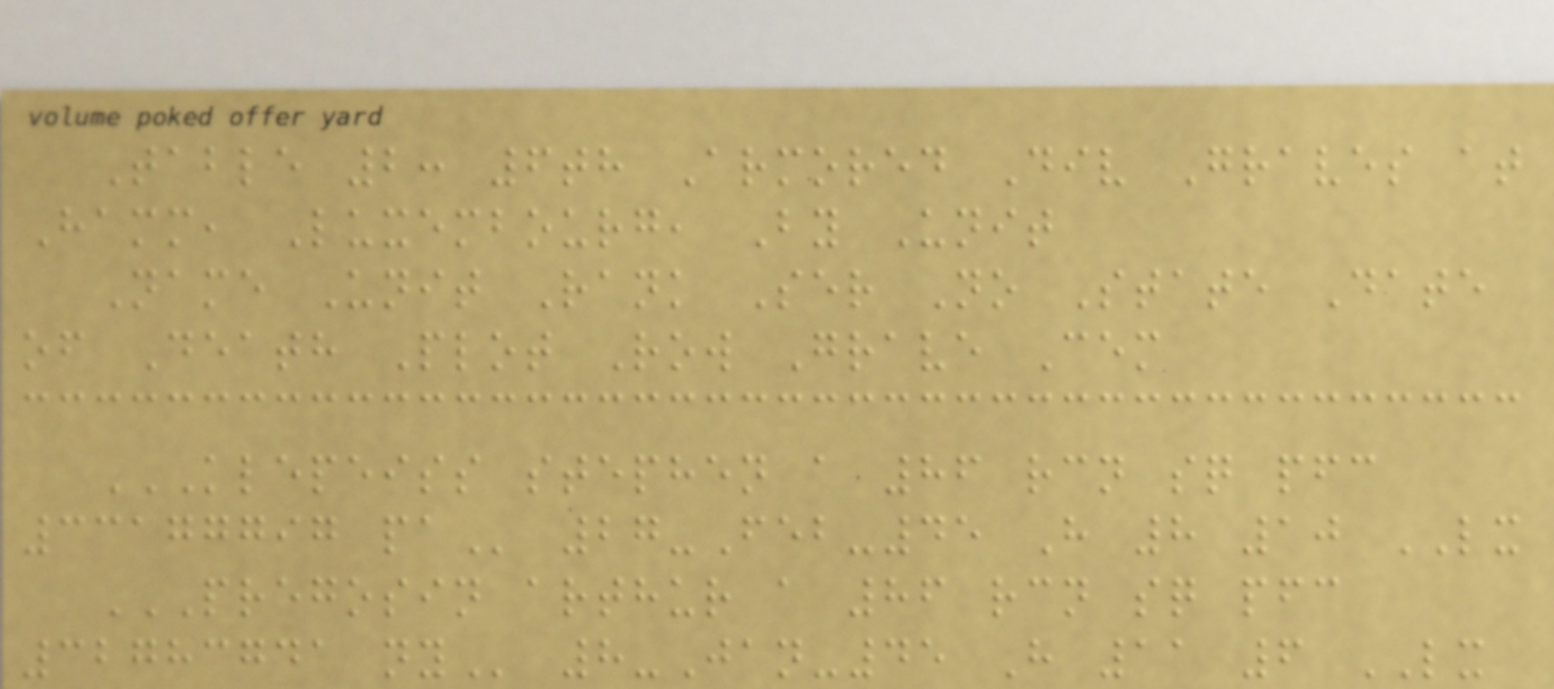Table 2: 6th Armored Div Graves at
Hamm, Luxembourg, By Unit
Name Unit Rank Ser No State Date
of Death Plot Row Grave Cem
KLEPEISS STEPHEN A 86 RCN SQ PFC
33177797 PA 27-Feb-45 H 8 10 LX
PREGOSIN ARTHUR A 86 RCN SQ PFC
32783741 NY 8-Jan-45 H 11 6 LX
